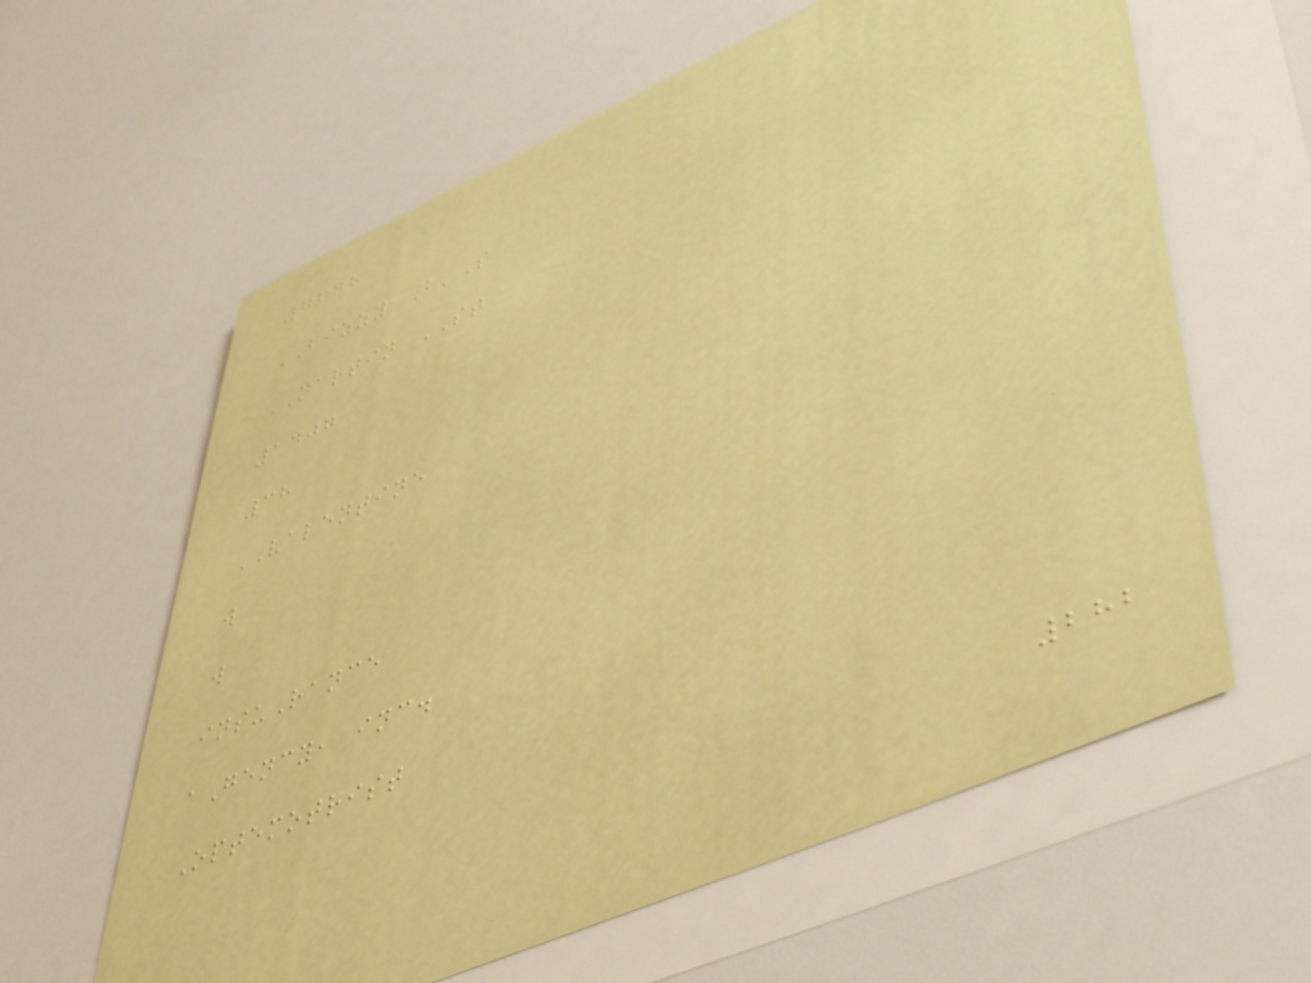7648
BIZZY B'S
MARTIN ST
1407
38
VALENTINE
w
w
insuRance
aGency, inc.
Optemotrist
282
